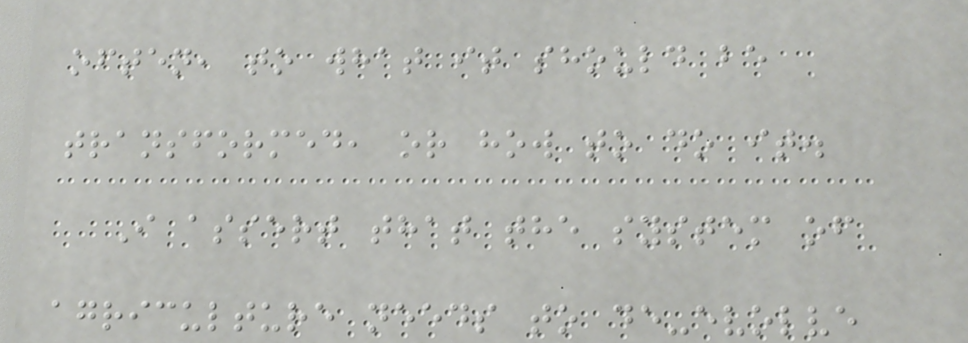often, to what it should be
transformed, or how to do it.
I assert that the system of
agriculture needs to de-evolve
